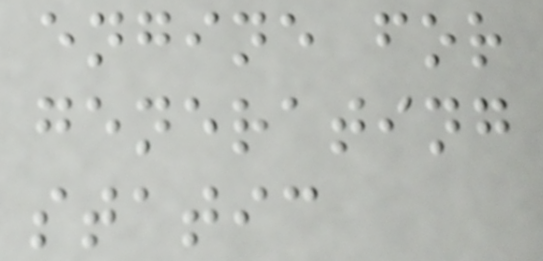engine for
generating
static
